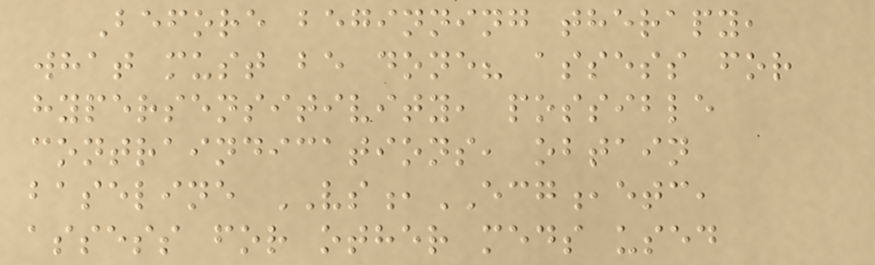Before beginning therapy,
what must be done? assess for
hypersensitivity, possible
contraindications, obtain
baseline VS,ECG,etc,
assess for other meds used
